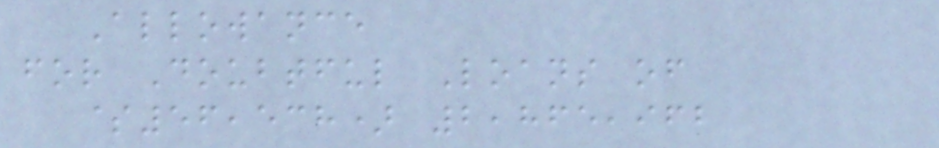Allowance
for Doubtful Loans of
$56,538) 2,865,962
